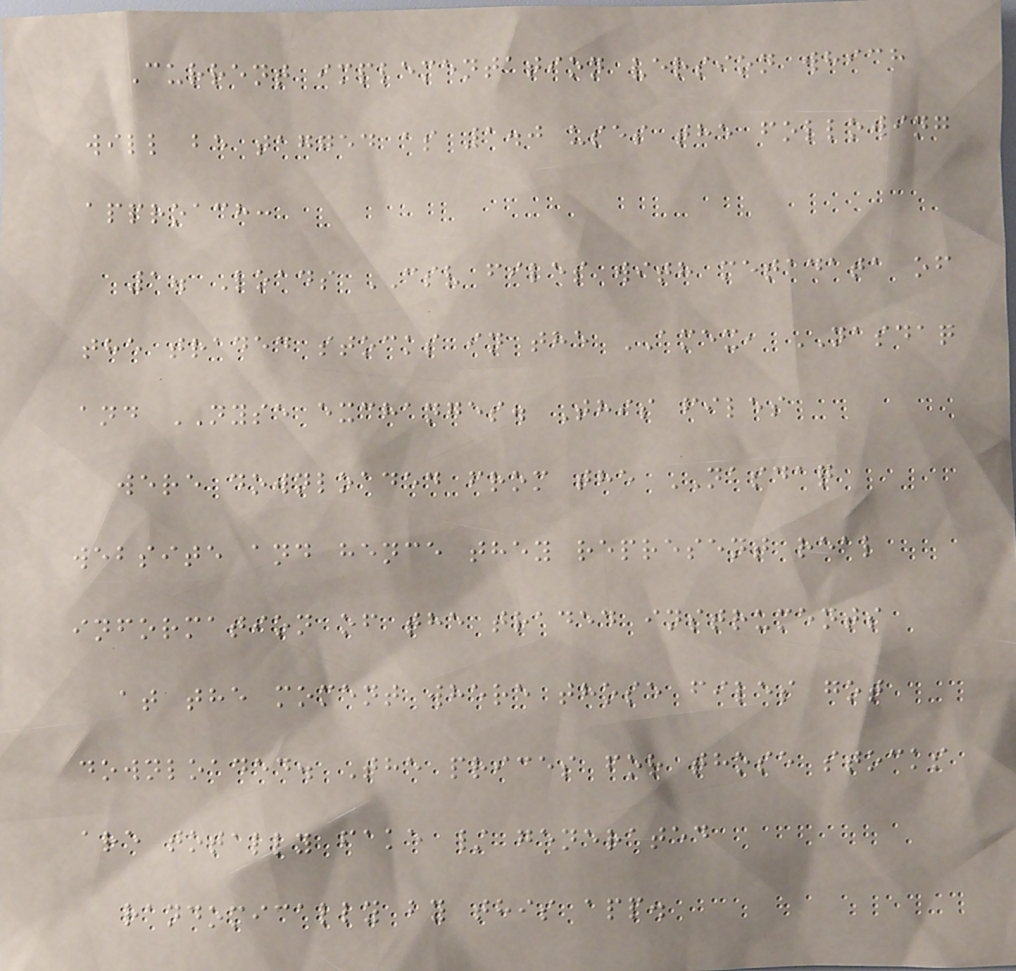Current implementation version which
will be tagged as 1.0 uses the following
approach:
1. Loads CSV files with metadata of
the traded stocks in the AMEX, NASDAQ
and NYSE exchanges. This files
were downloaded from the NASDAQ
website and hence they represent real
information of the traded instruments
at the moment where those files got
downloaded. The prices for those stocks
are totally fake / generated
randomically by this app.
